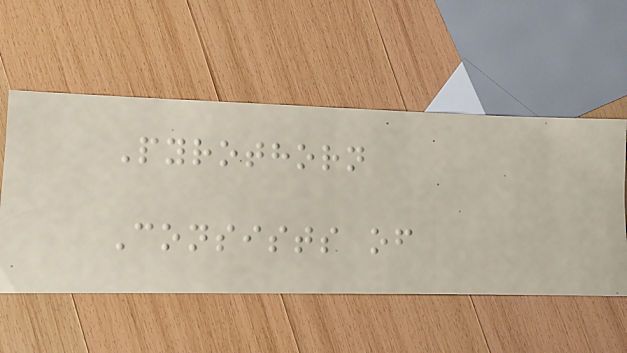Pyrothorn
Consists of
